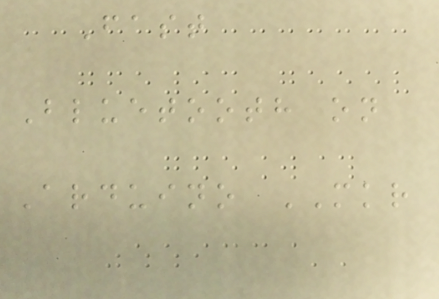Fast
Bluetooth on
Arduino MKR
